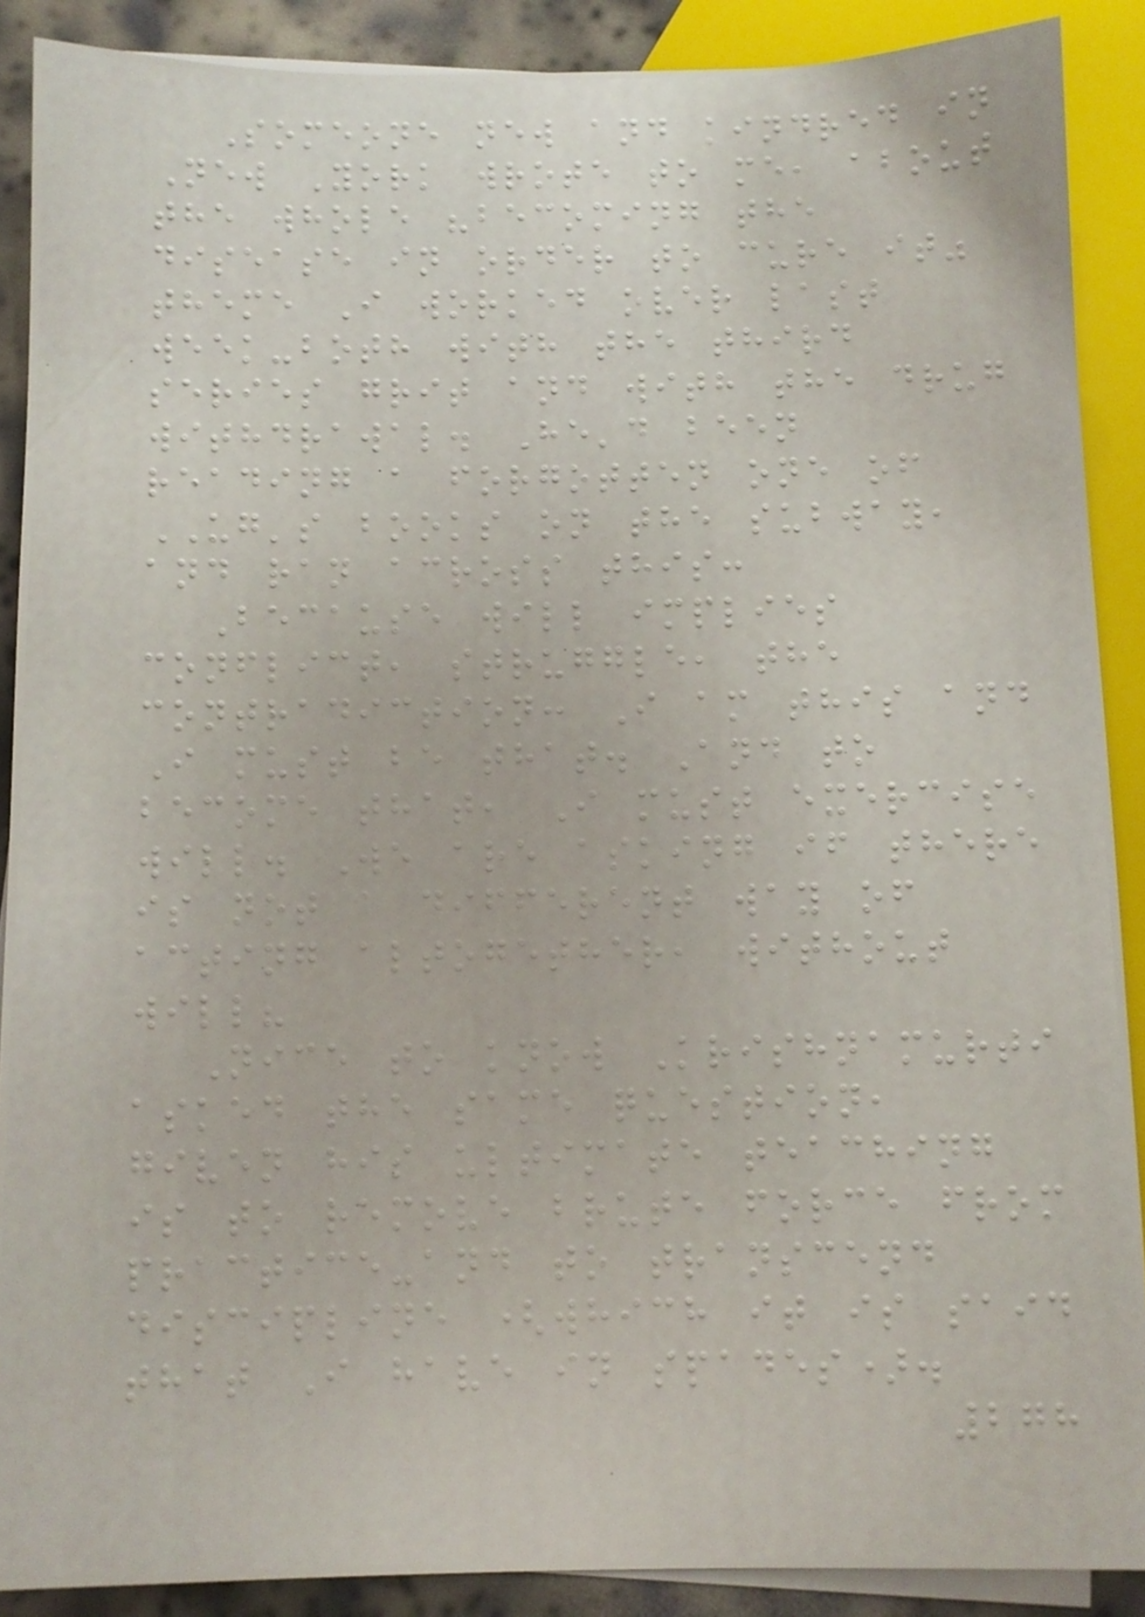Someone new and kindred in
New York wrote to me, about
the whole "becoming the
disease in order to cure it"
theme I worked over last
week-both with the third
series grit and with the drug
withdrawal. He'd been
reading a forgotten one of
UG's books on the subway,
and ran across this:
Because will implies
conflict, struggle, the
contradiction: I am this and
I must be that. And to
become that, I must exercise
will. We are asking if there
is not a different way of
acting altogether, without
will?
Nice to know Krishnamurti
asked the same question,
given his ultimate teaching
is to remove brute force from
practice-and to transcend
discipline (which it is said
that I have in spades).
278
